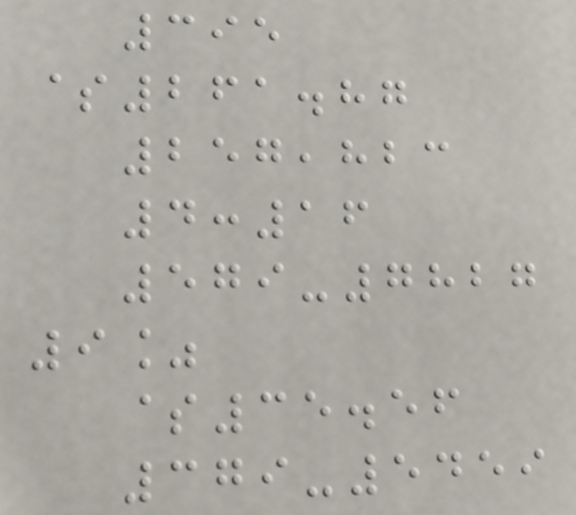395
$261.87
257,823
4:16
579-7827
9%
$35.56
379-5459
